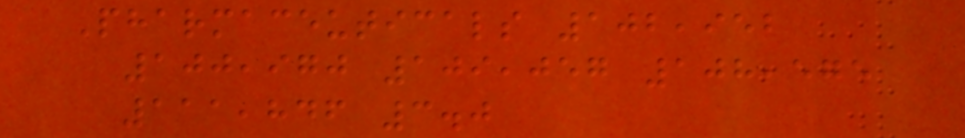Pharmaceuticals 102,952
100,970 109,057 108,575
111,846 3.0
